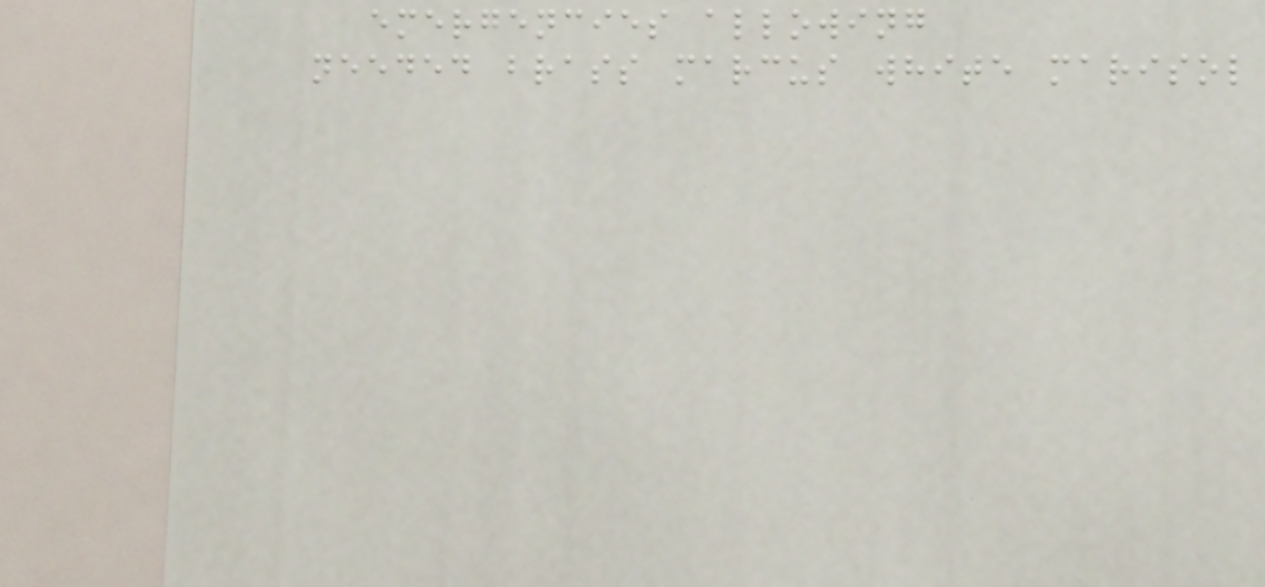emergencies allowing
needed brass marcus white marisol
